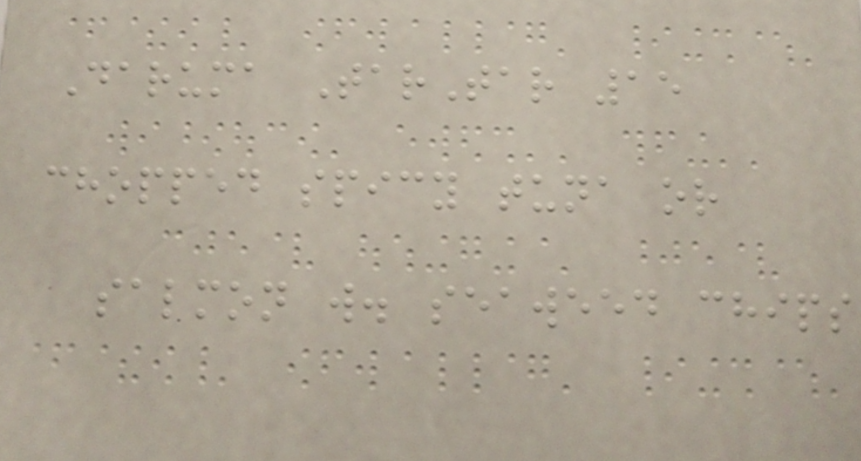Daruma TarTar 15
chopped spicy tuna or
salmon w. seaweed chips
